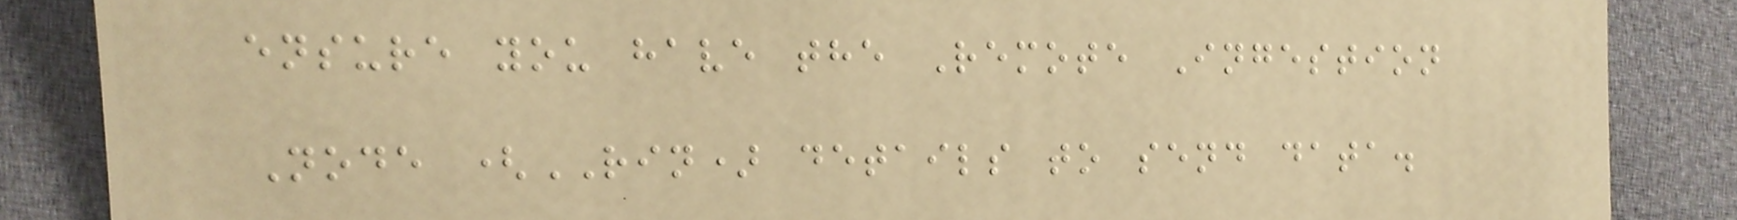ensure you have the Remote Ingestion
Node (RIN) details to send data.
